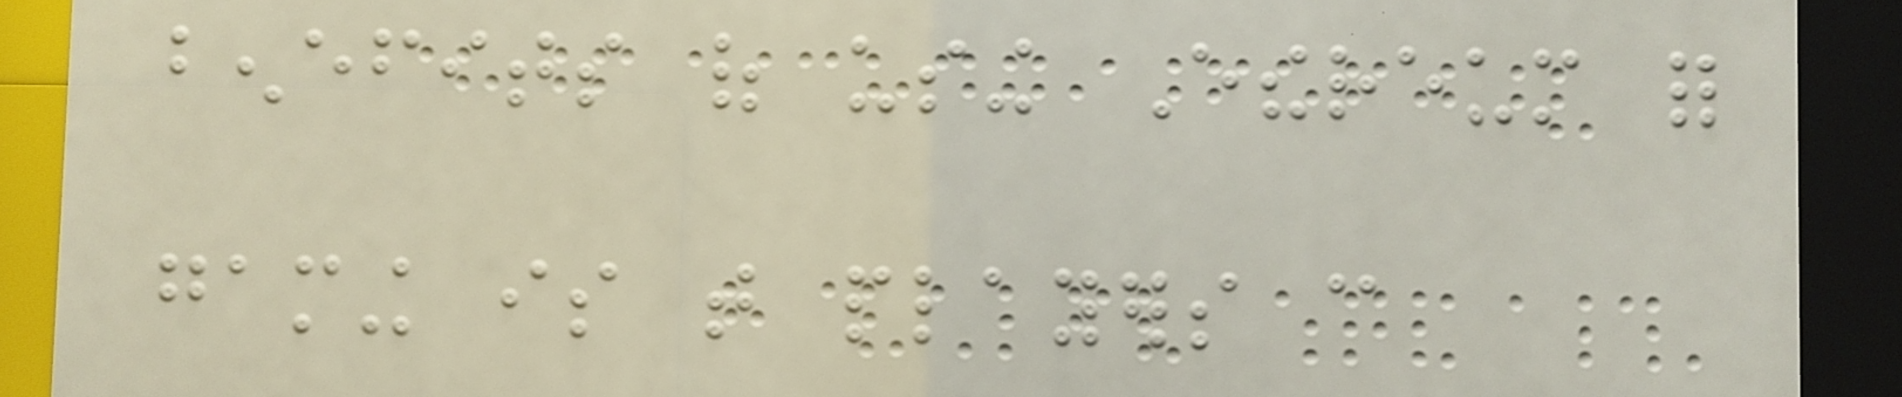benefits of using Ethereum for
gaming is that players can
